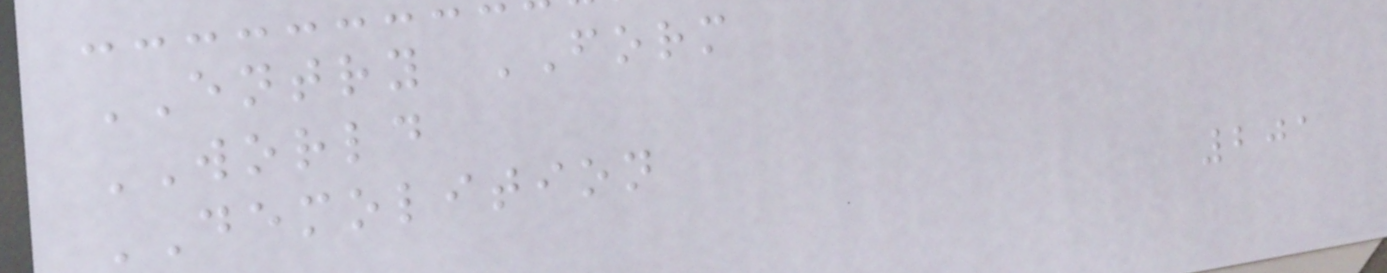ENTRY FORM
WORLD
DEMOLITION
201
